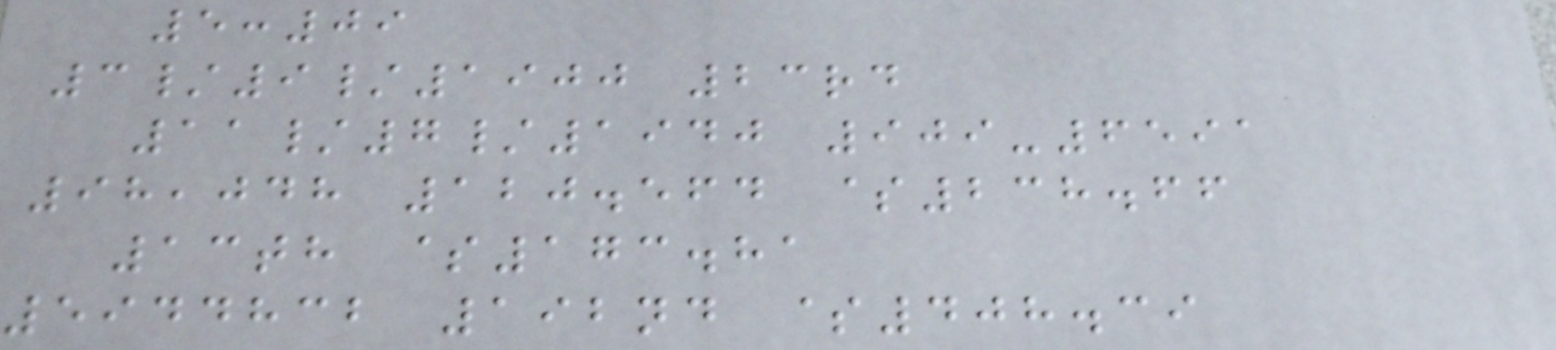5:09
3/9/1900 23rd
11/7/1940 909-6591
98,048 120.564 $238.66
13th $173.81
5944832 192nd $408.39
